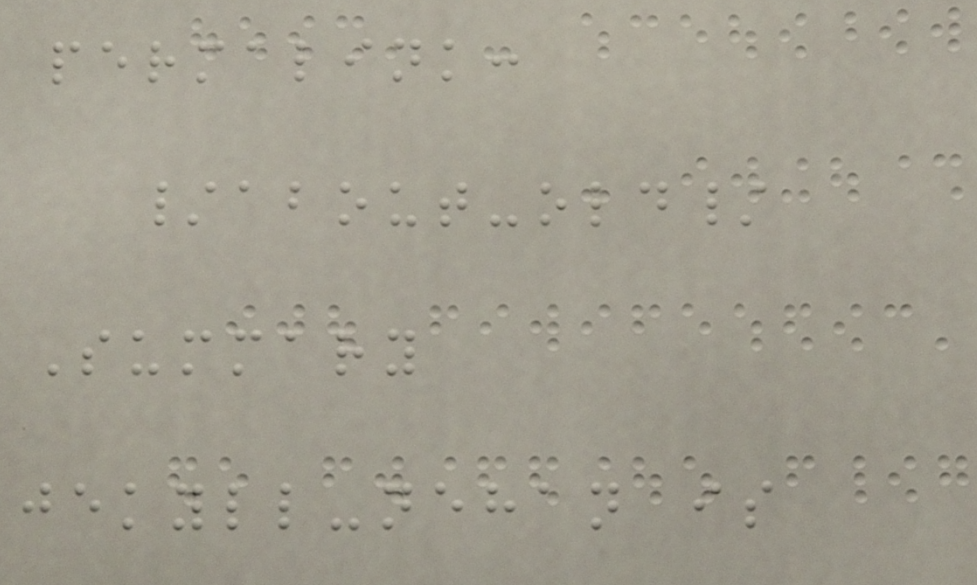permalink:
/about-old/
Summary
jekyll-nehan is
